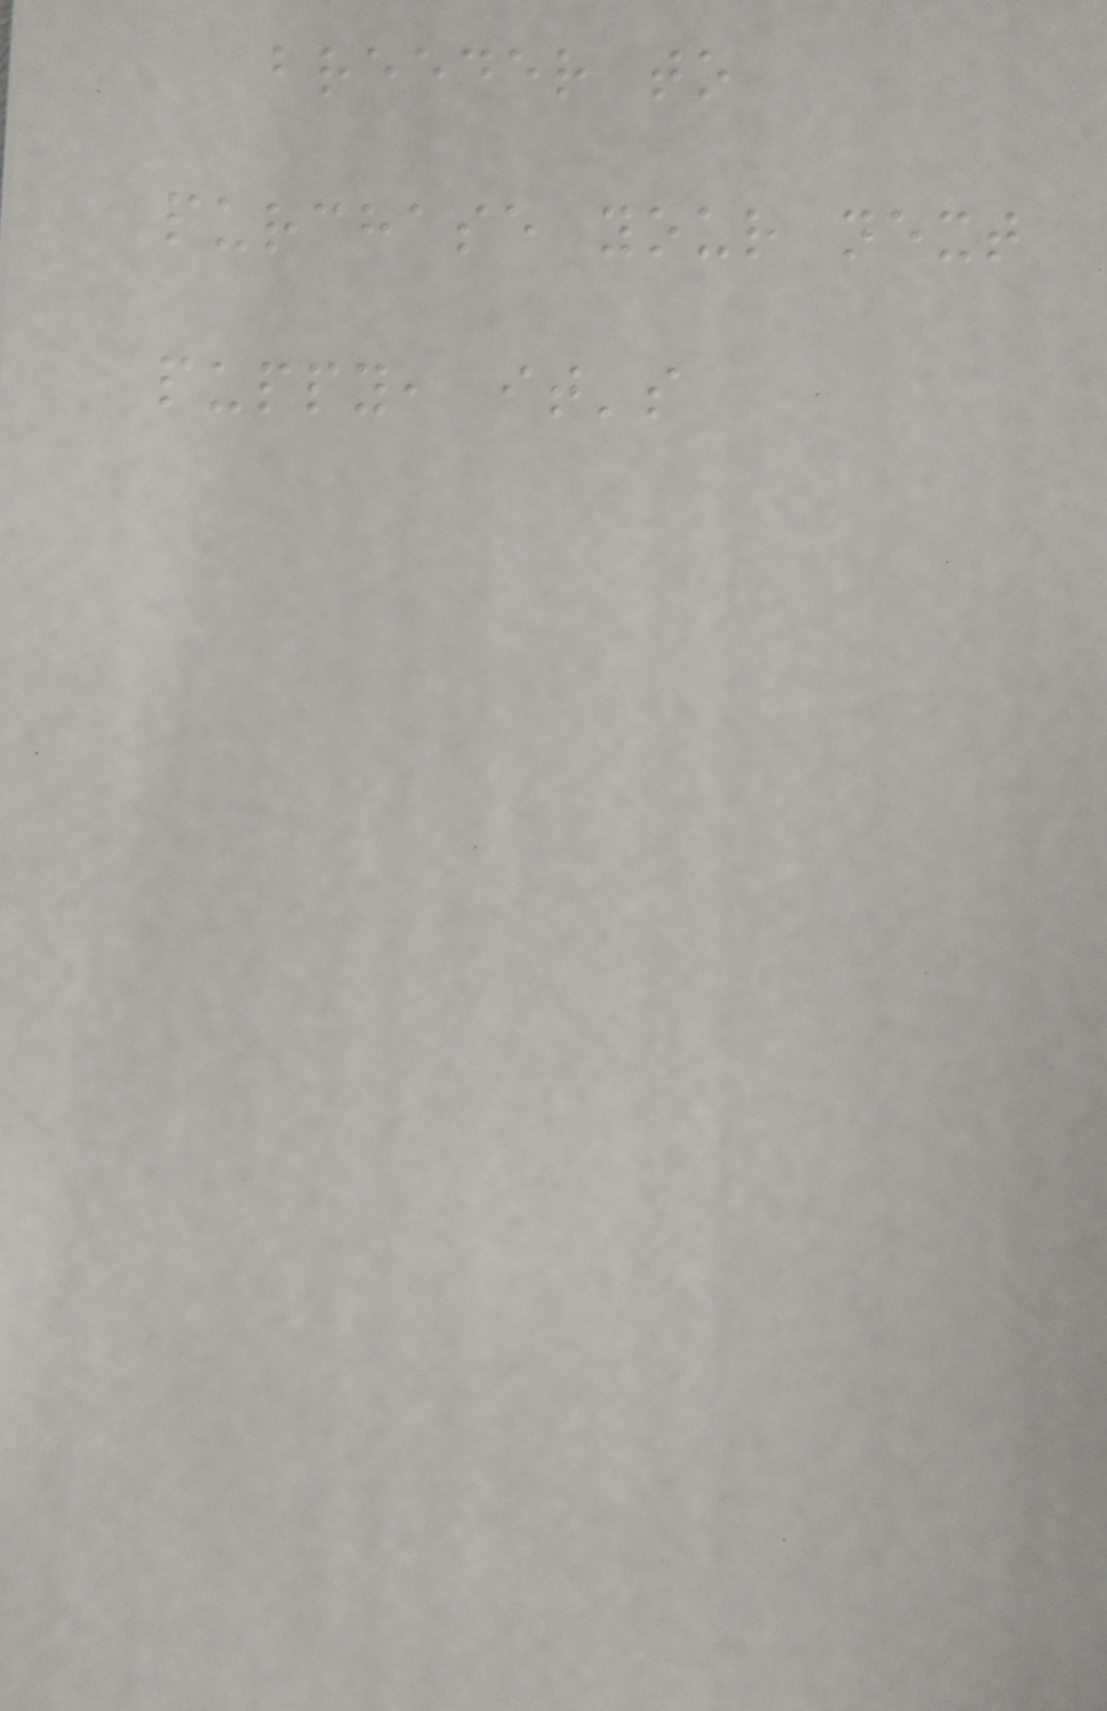breeder to
purchase your next
puppy, it's
